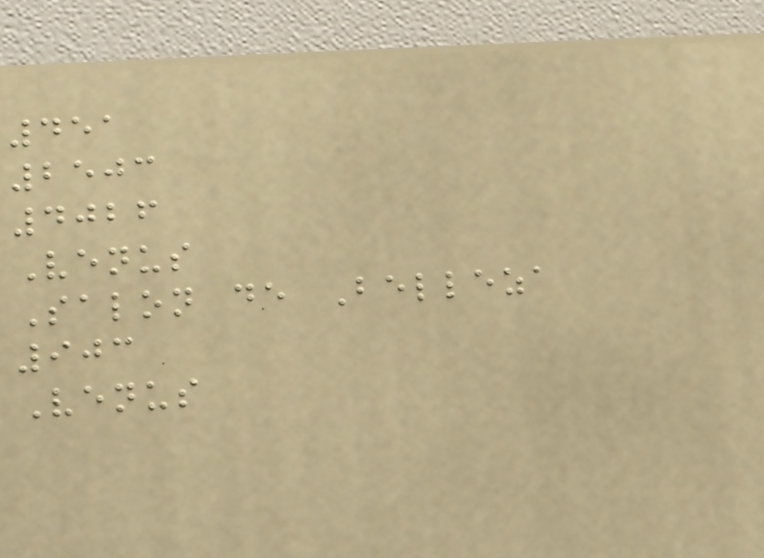451
2503
4026
Venus
Salon de Belleza
903
Venus
